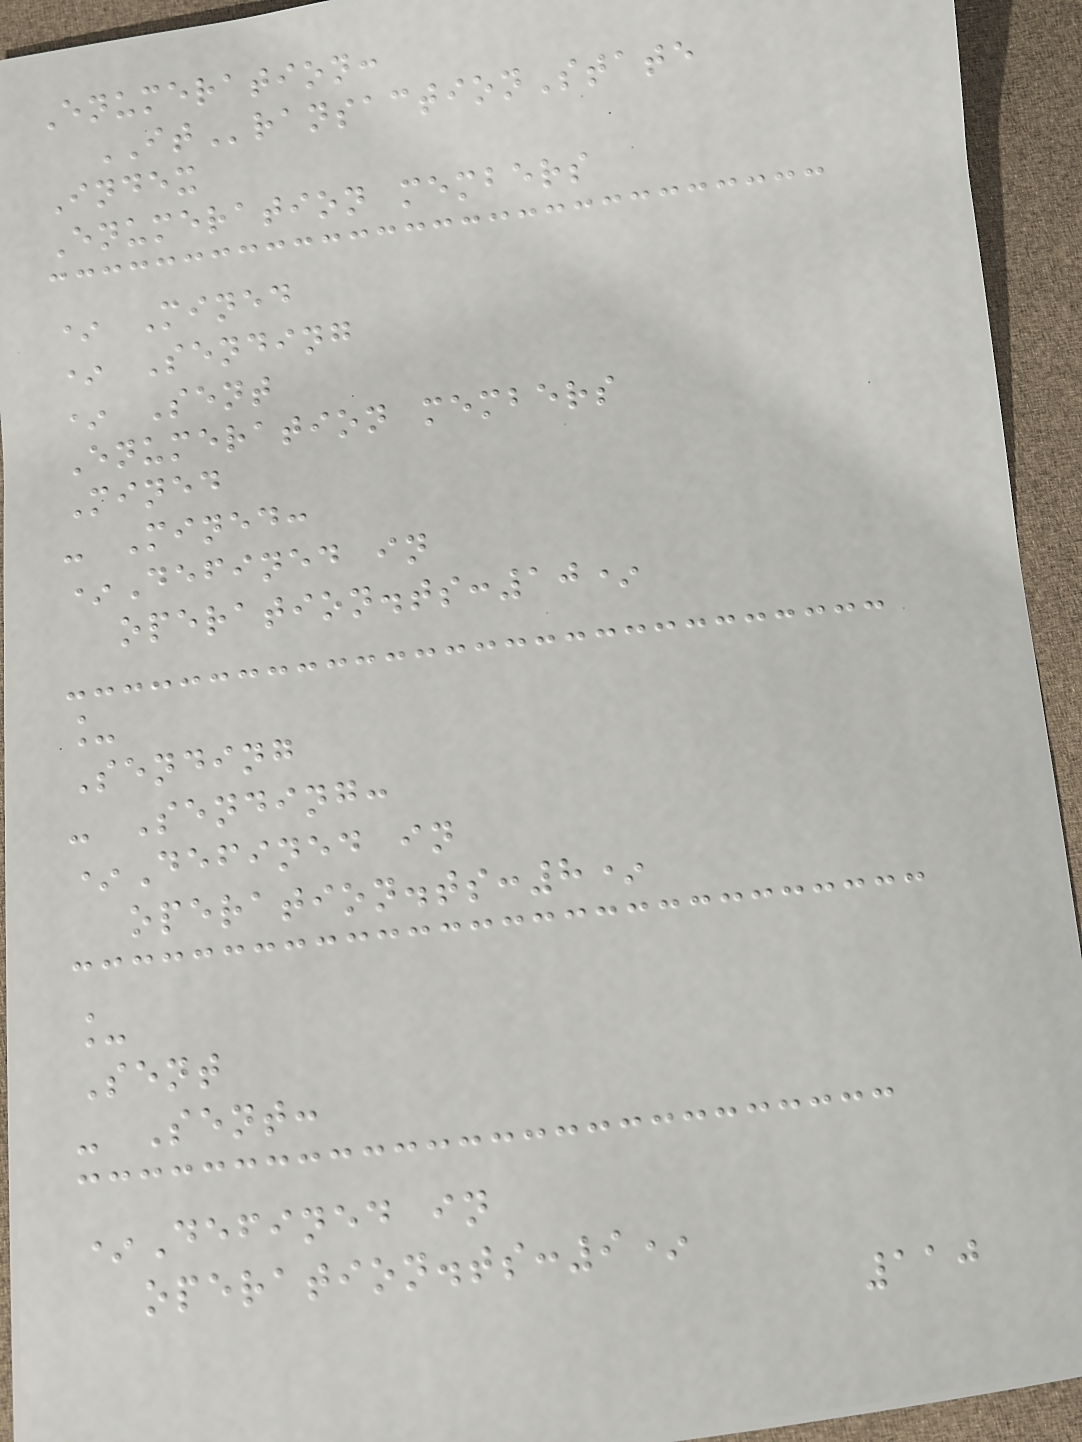Enumeration:
ITransactionState
Index
Enumeration members
* Mined
* Sending
* Sent
Enumeration members
Mined
- Mined:
*Defined in
operation.ts:10*
_
Sending
- Sending:
*Defined in
operation.ts:8*
_
Sent
- Sent:
*Defined in
operation.ts:9*
110
